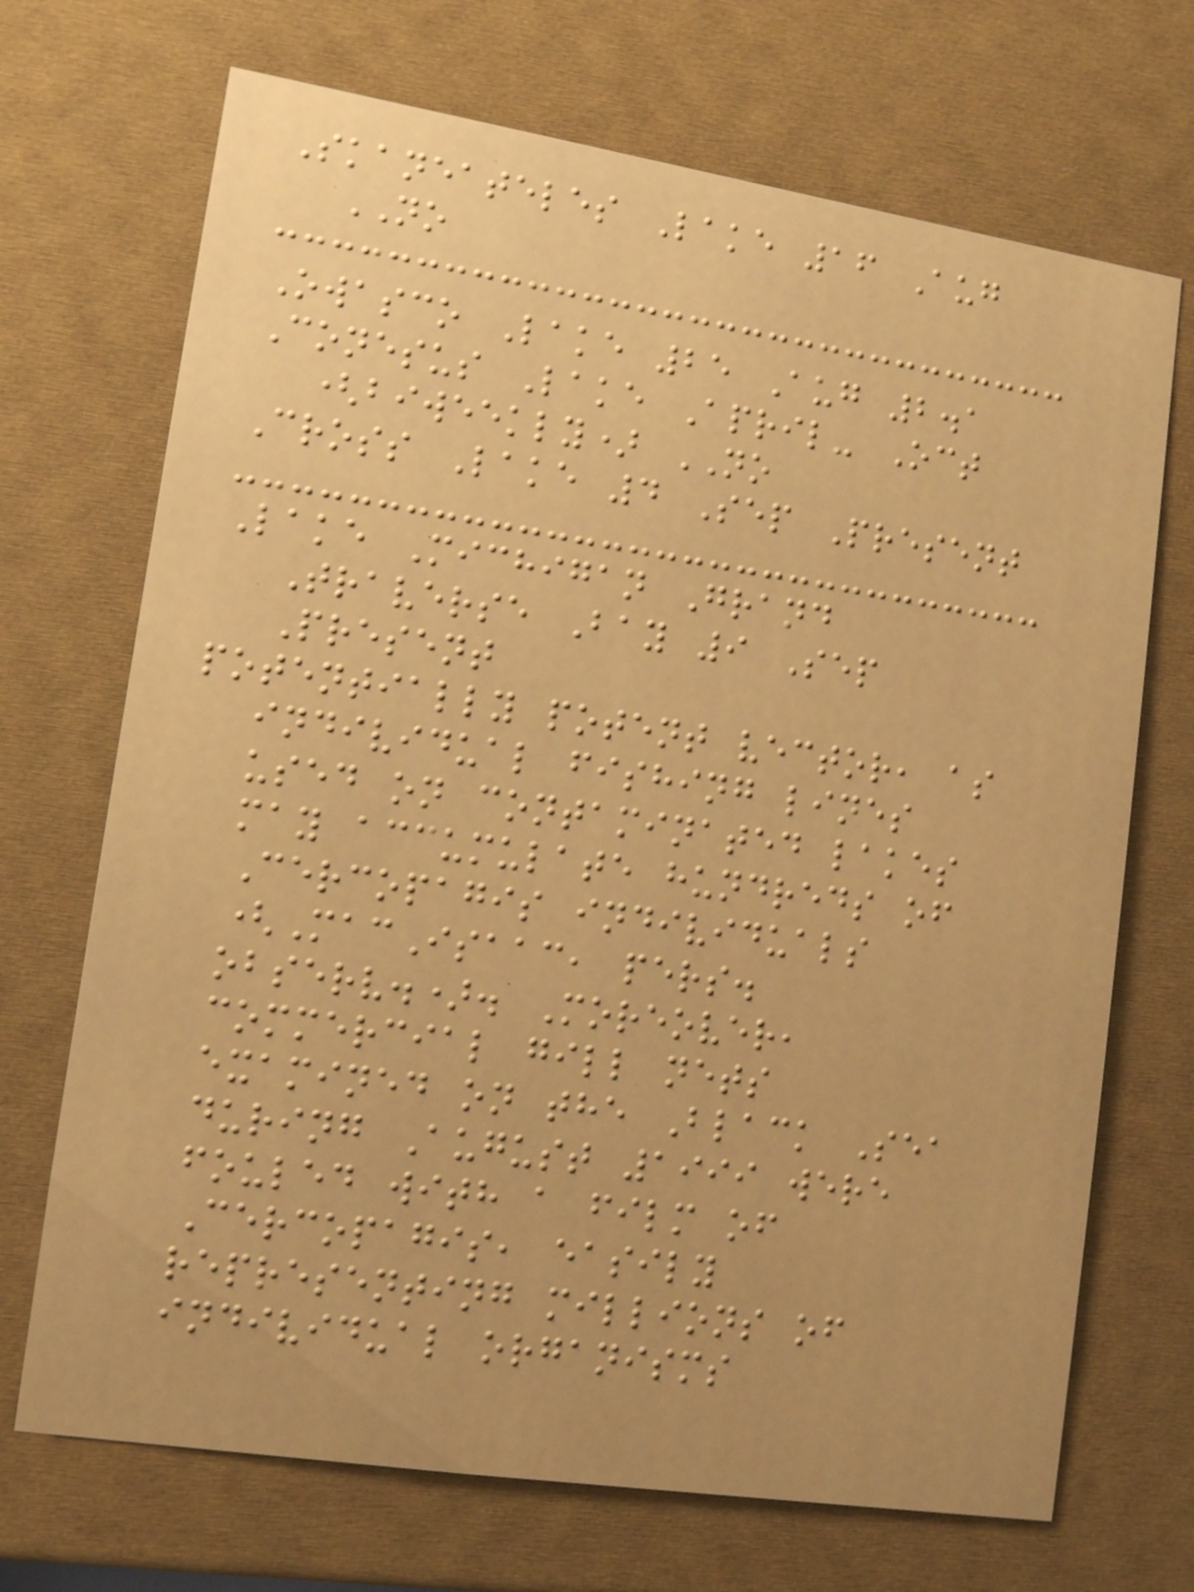Skaneateles Lake 16 Aug
NO
Owasco Lake 25 Aug 2.1
Conesus Lake April- Oct
(biweekly) NO
Cross Lake 4 Sep Present
Lake Michigan Grand
Traverse Bay 9 Sep
Present
potentially potent vector, as
individual fishing lines
used on contaminated lakes
may accumulate hundreds of
Cercopagis individuals
(MacIsaac, pers.
observ.). Moreover,
commercial gill nets
examined on the Black Sea
during August 1999 were
fouled with a film of
Cercopagis, easily
representing millions of
individual organisms
